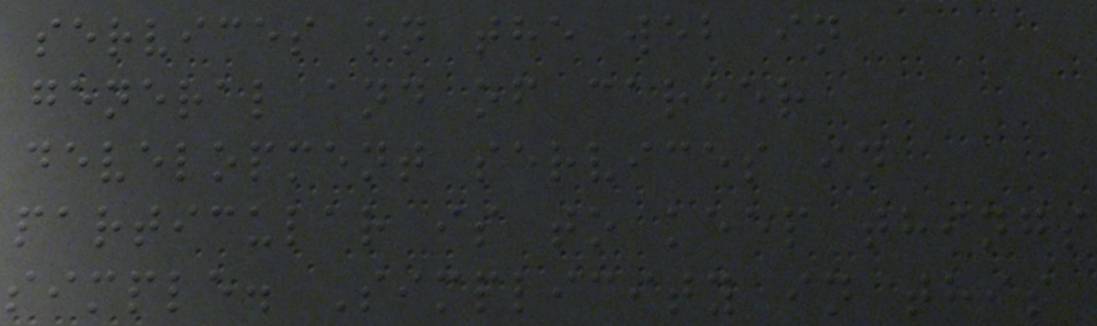services on the web in
general and of career
development services in
particular is to keep things
simple. Simplicity in this
